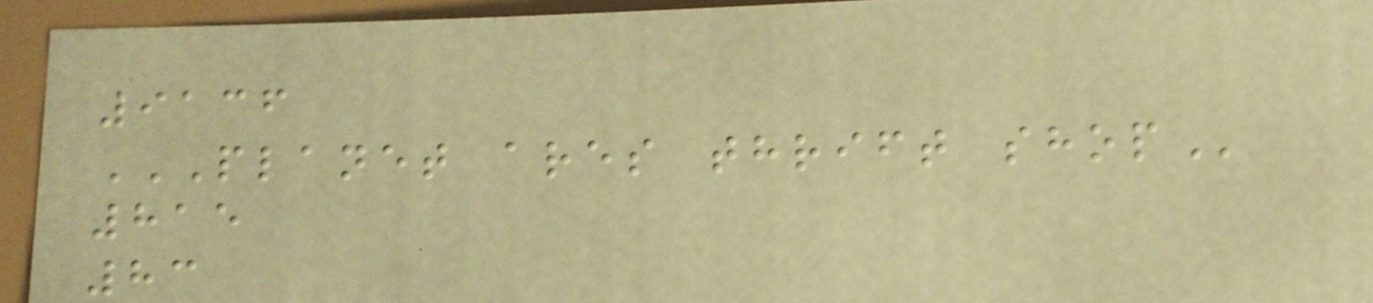9136
PLANET ARES THRIFT SHOP
815
83
